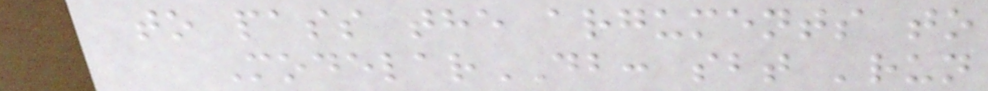to pass the arguments to
ModelarDB: sbt 'run
